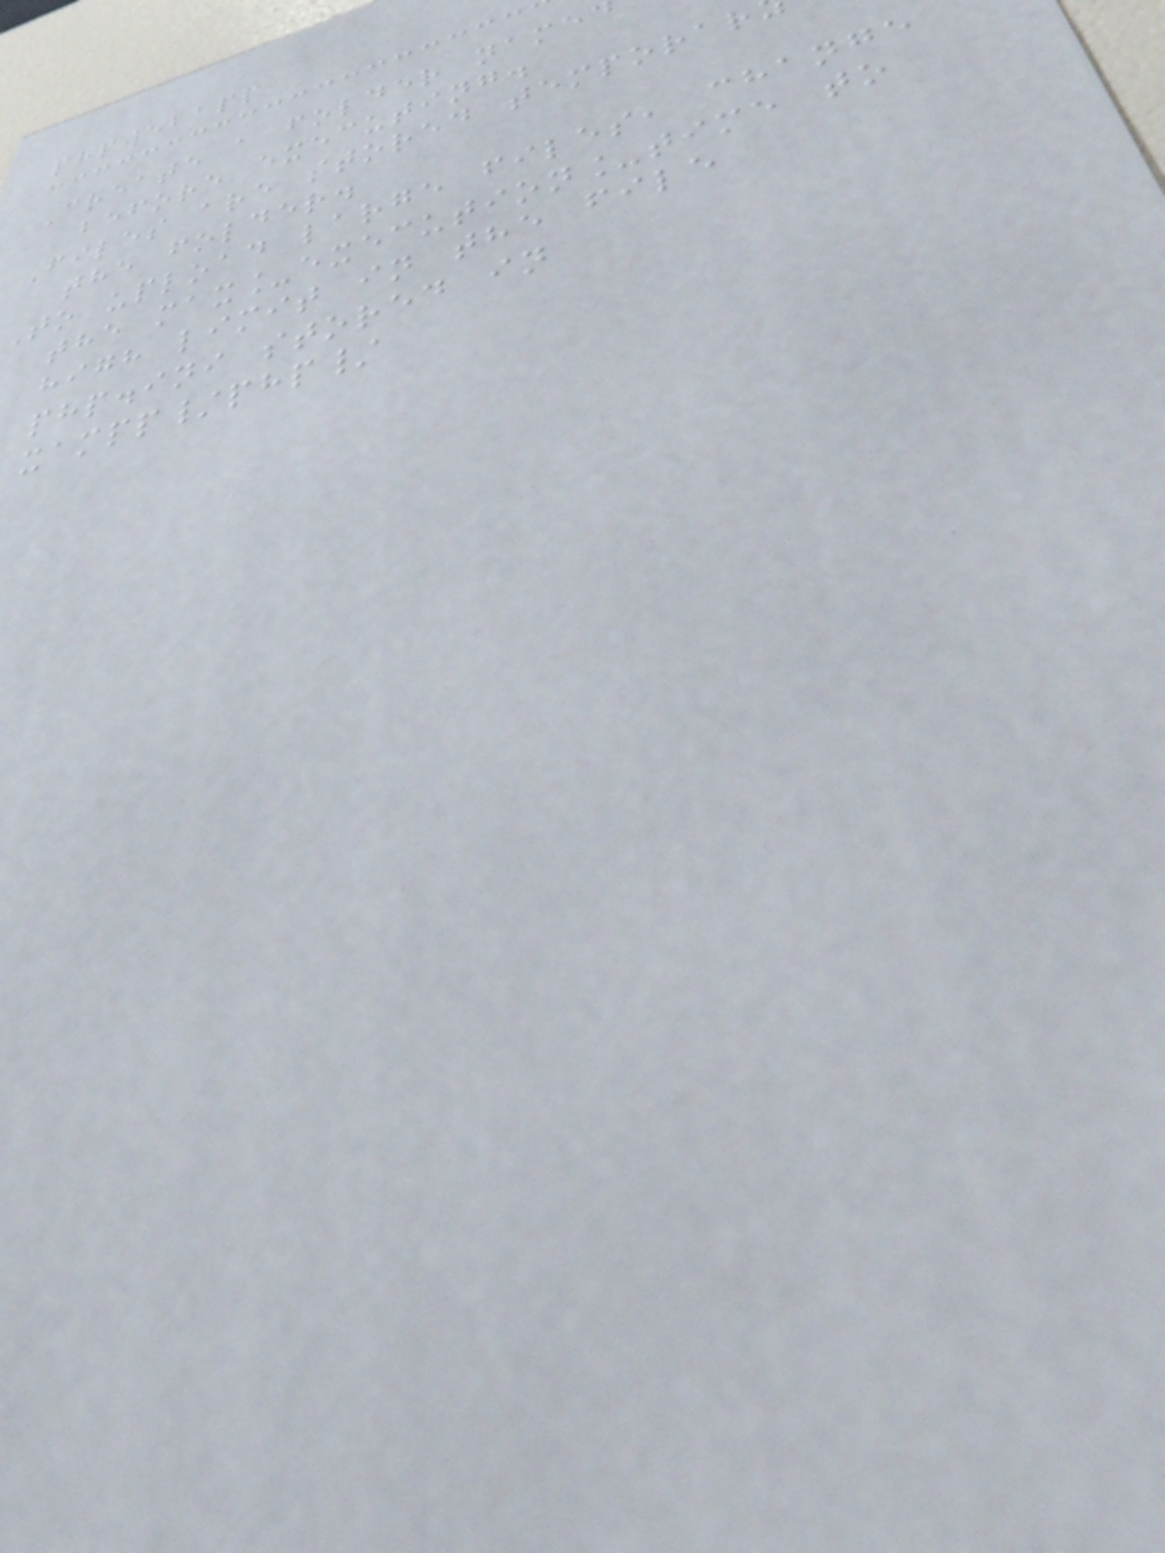phpwebapp
Create a folder name
before executing.
Files are stored temporar
the folder.
To upload large files, change
the max_execution_time to
high limit in the file
php.ini stored in
xampp/php/
